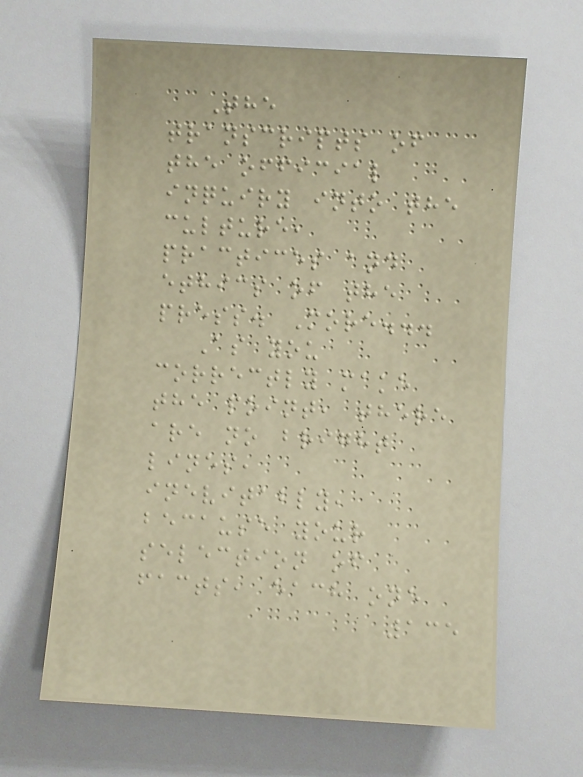The
transcripts of
the official
inquiry into the
culture,
practices and
ethics of the
press. More...
As you
correctly make
the point, there
are no bright
lines,
inevitably,
because your
selection of
facts, each one
135
